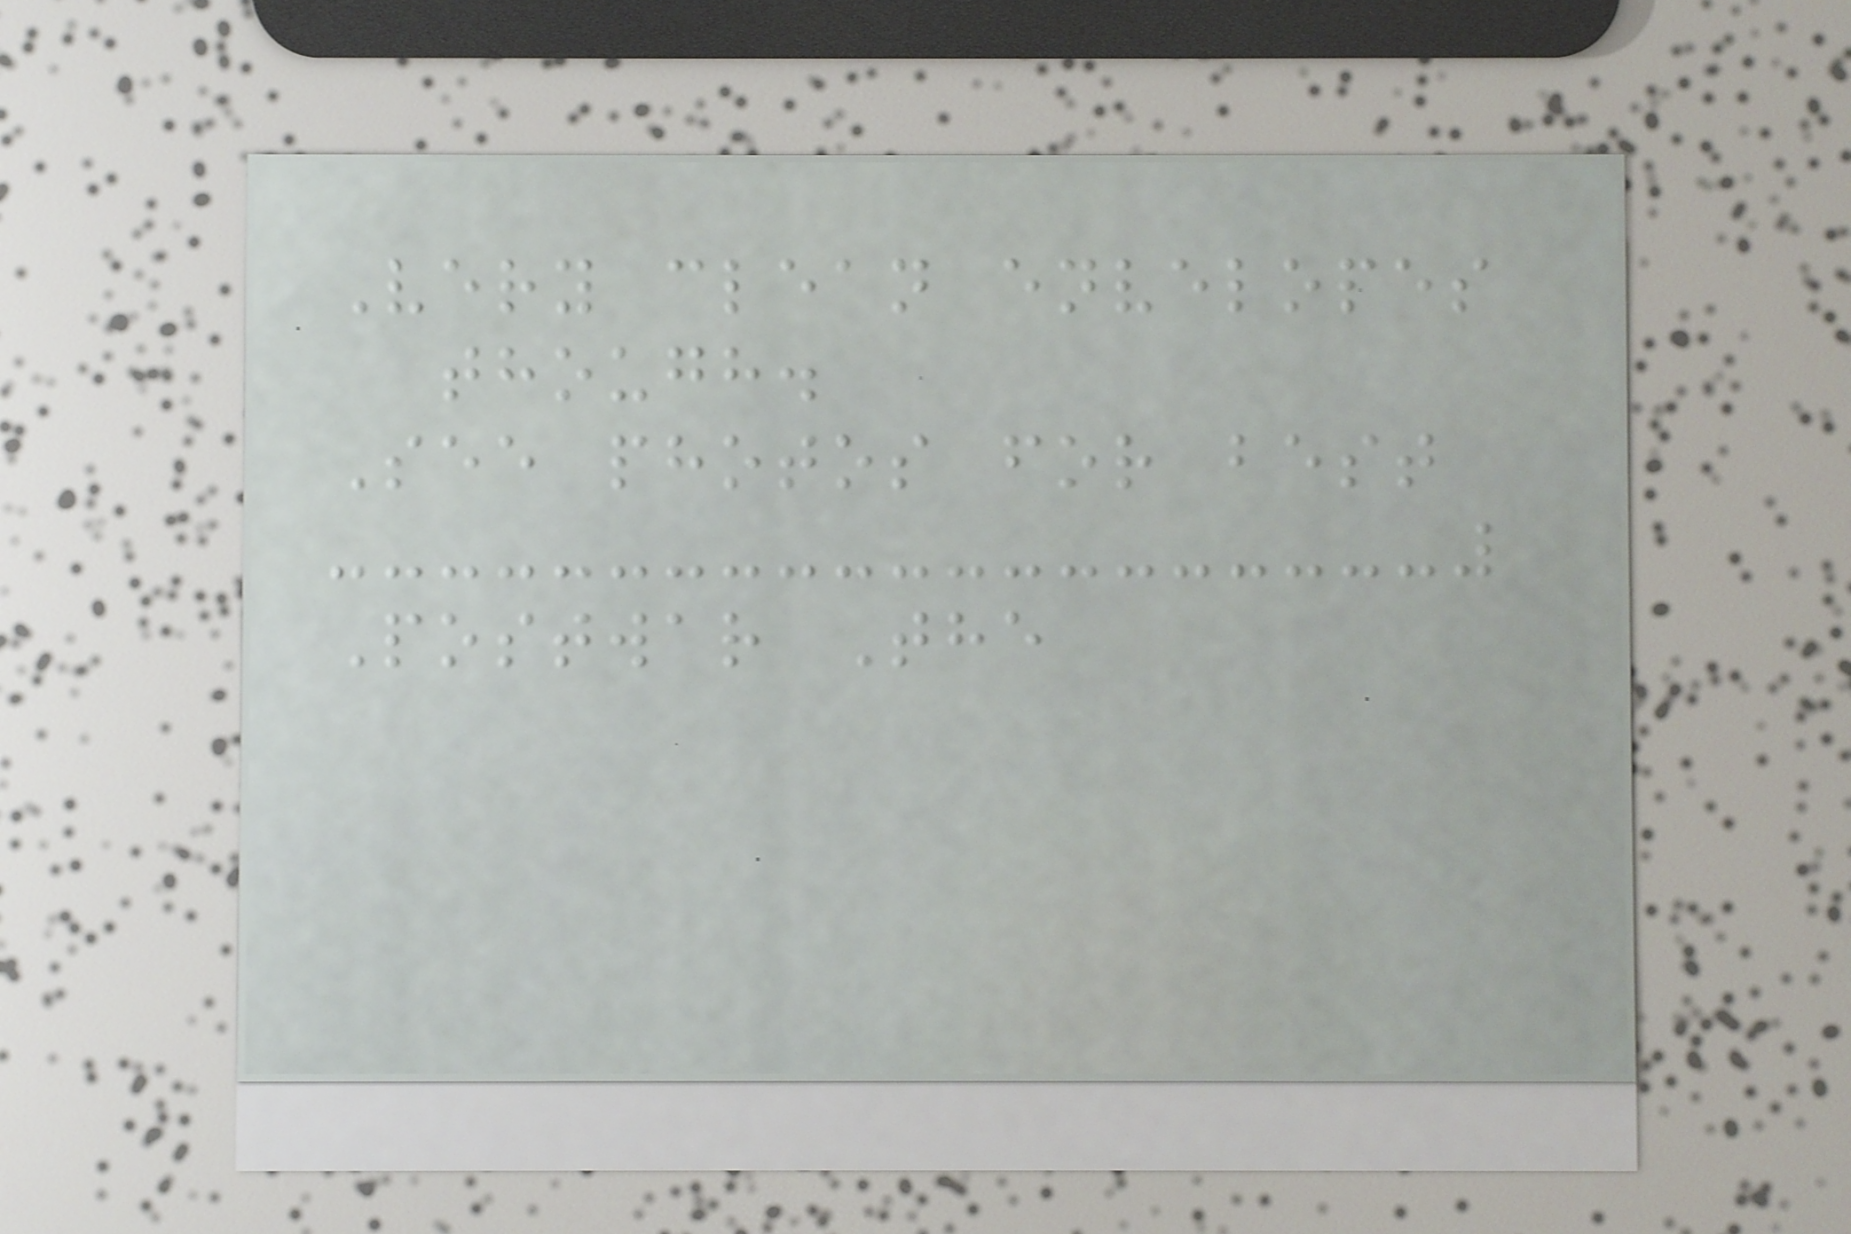Very clean envelopes
though.
See photos for best
Postwar The
